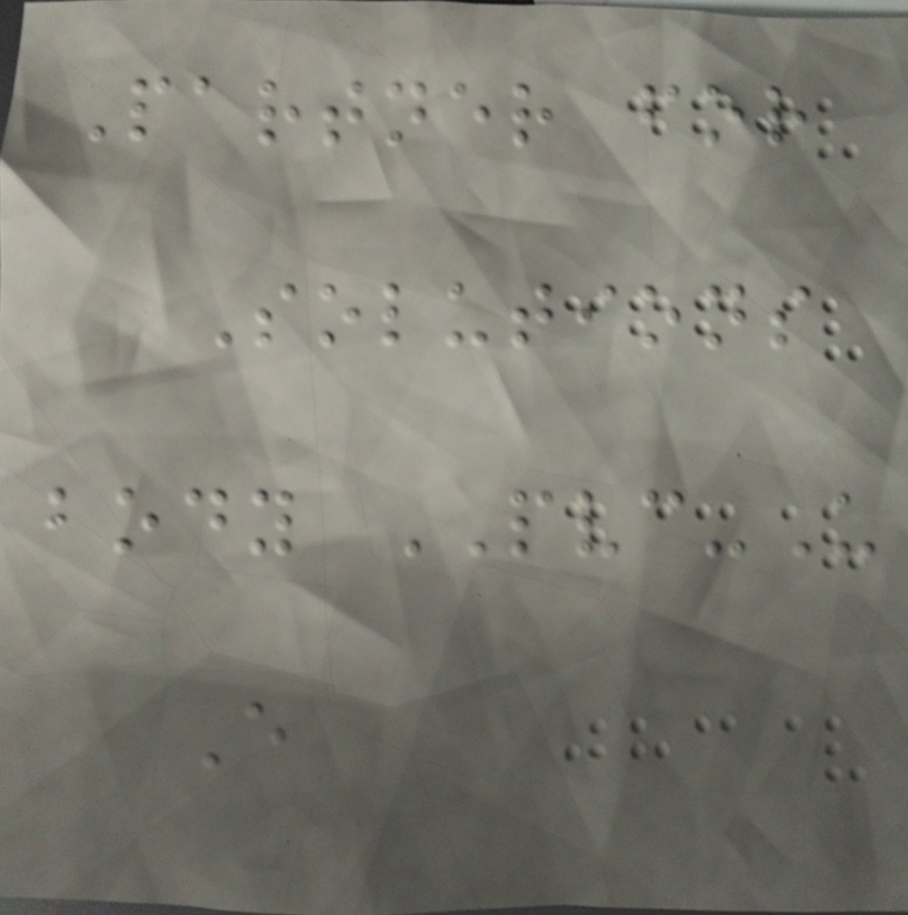Partner for
Solutions
body PVC-U
E
